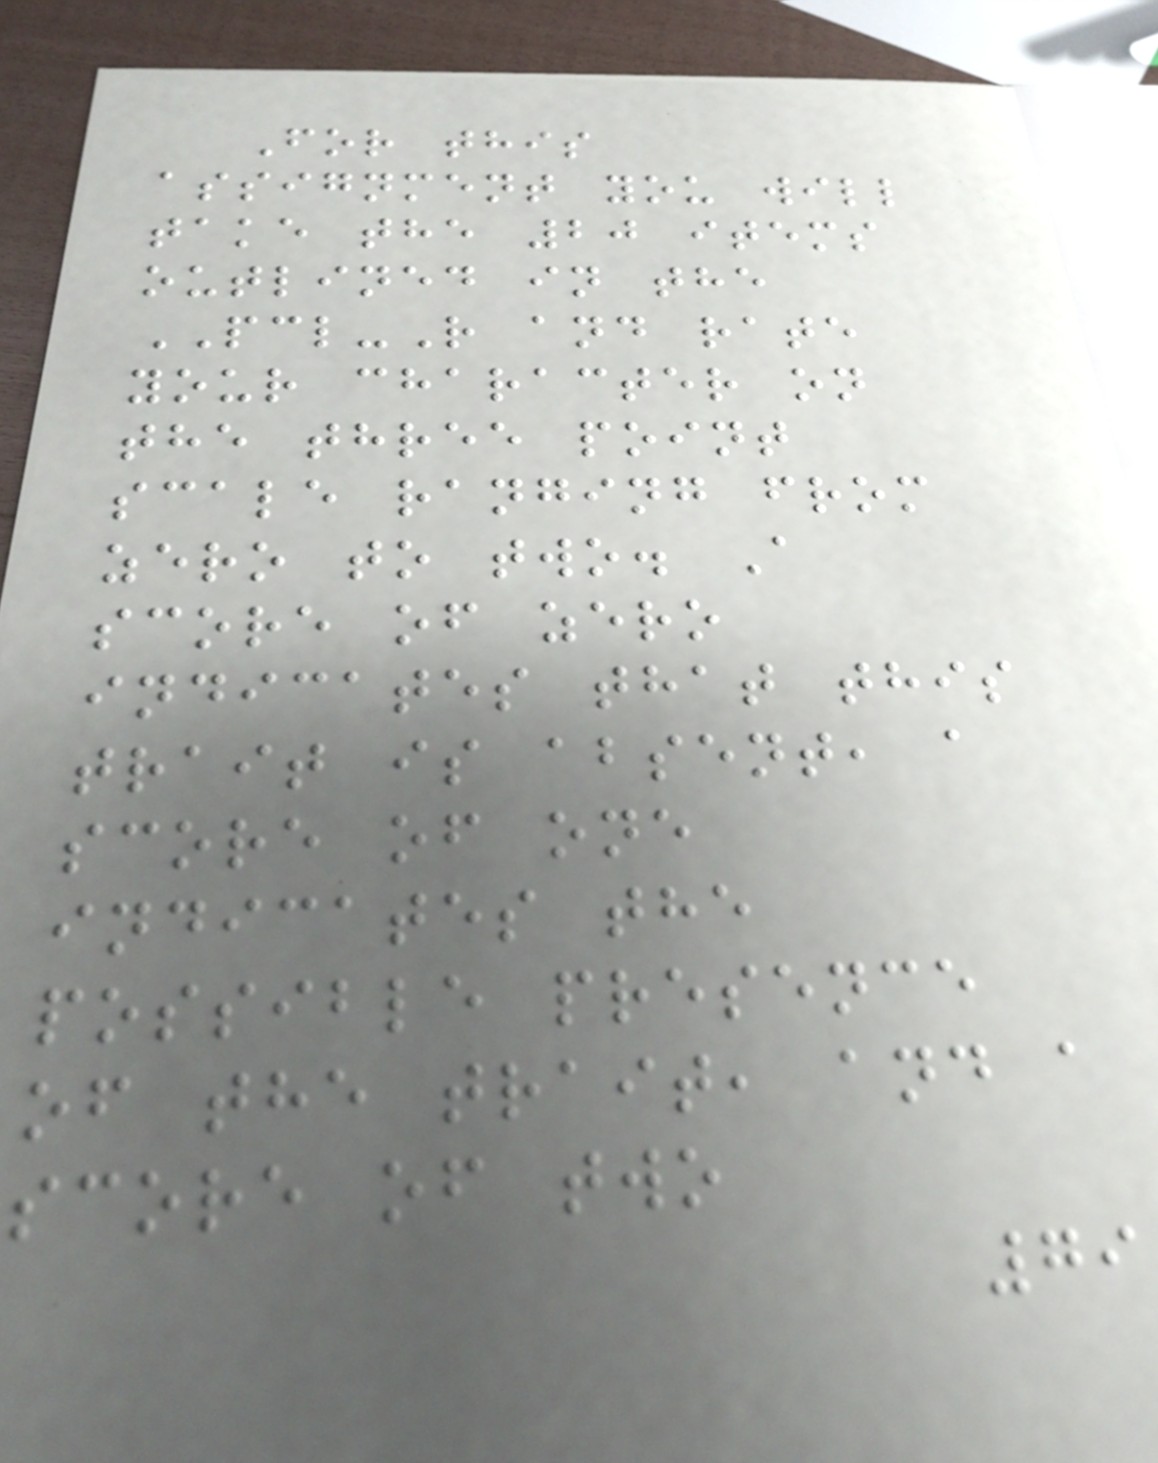For this
assignment you will
take the 20 items
outlined in the
PCL-R and rate
your character on
the three point
scale ranging from
zero to two. A
score of zero
indicates that this
trait is absent, a
score of one
indicates the
possible presence
of the trait, and a
score of two
79
